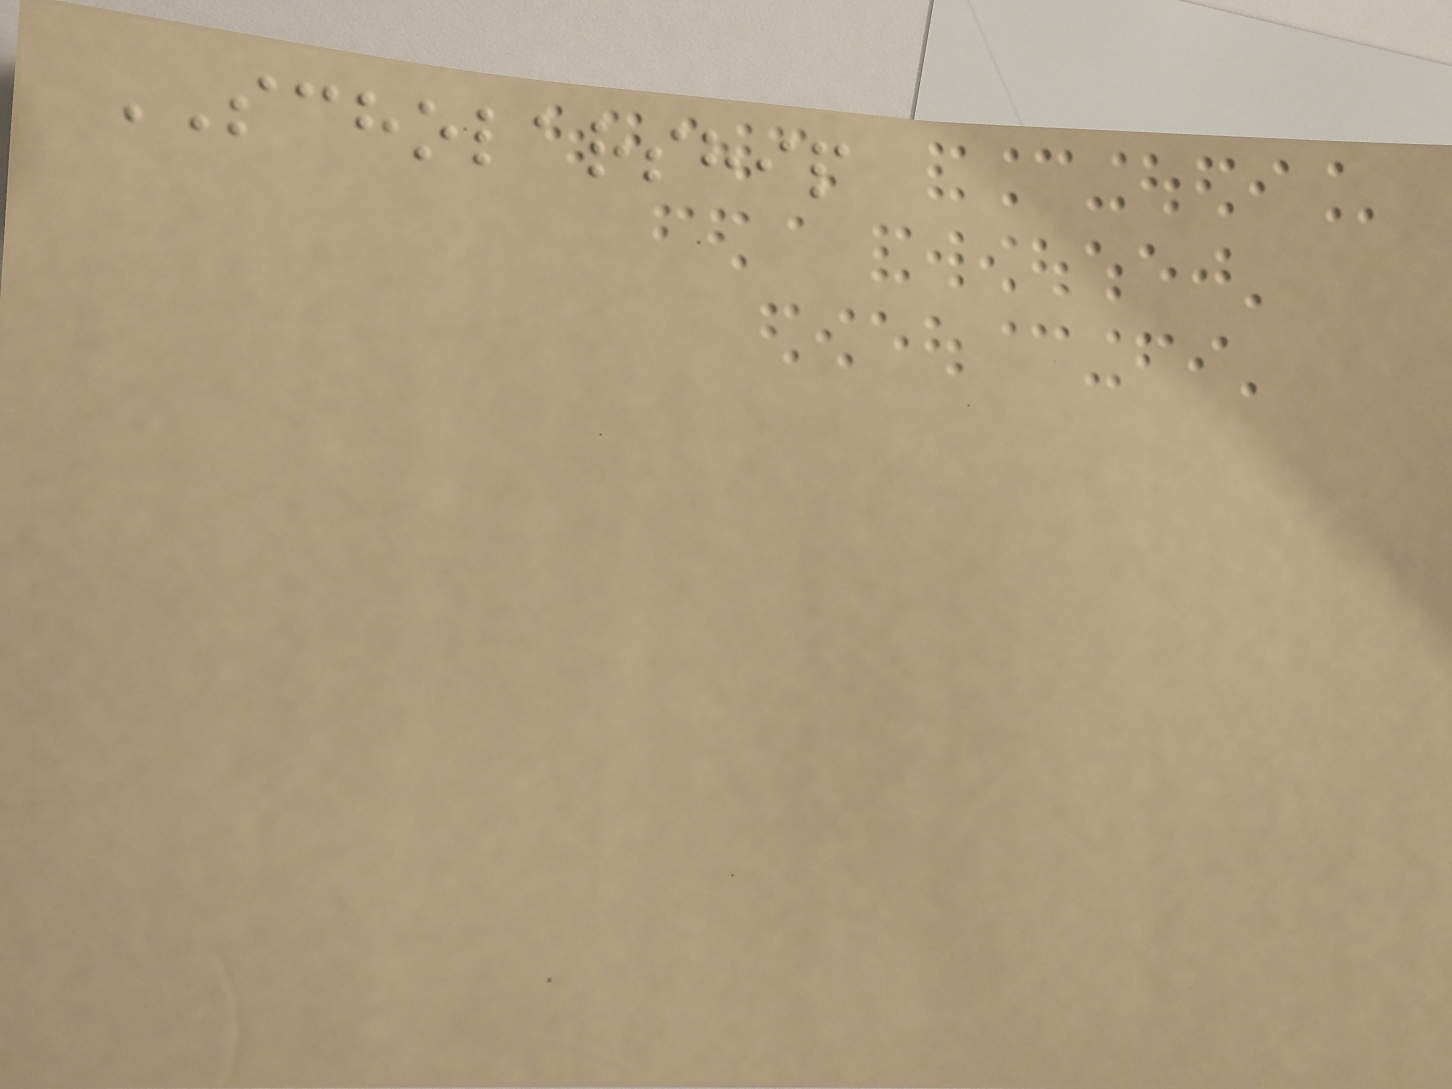SCHOLARSHIP
